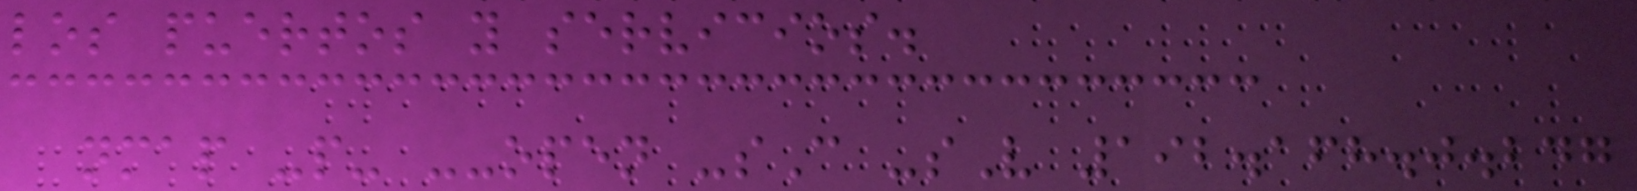los puertos y servicios.
nmap -p- --open -sC -sV 192.168.0.247
